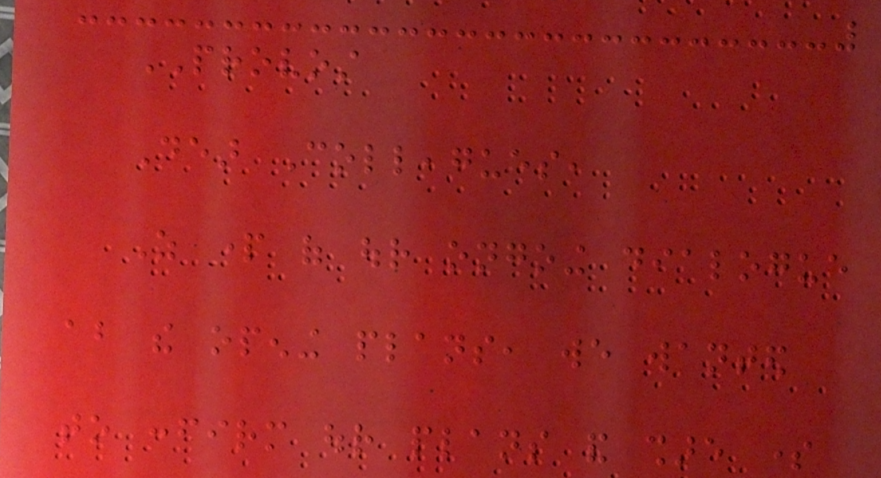PROVOST
Dear Colleagues,
As part of our ongoing dialogue
about the opening plans, we wanted
to confirm our plans and share some
